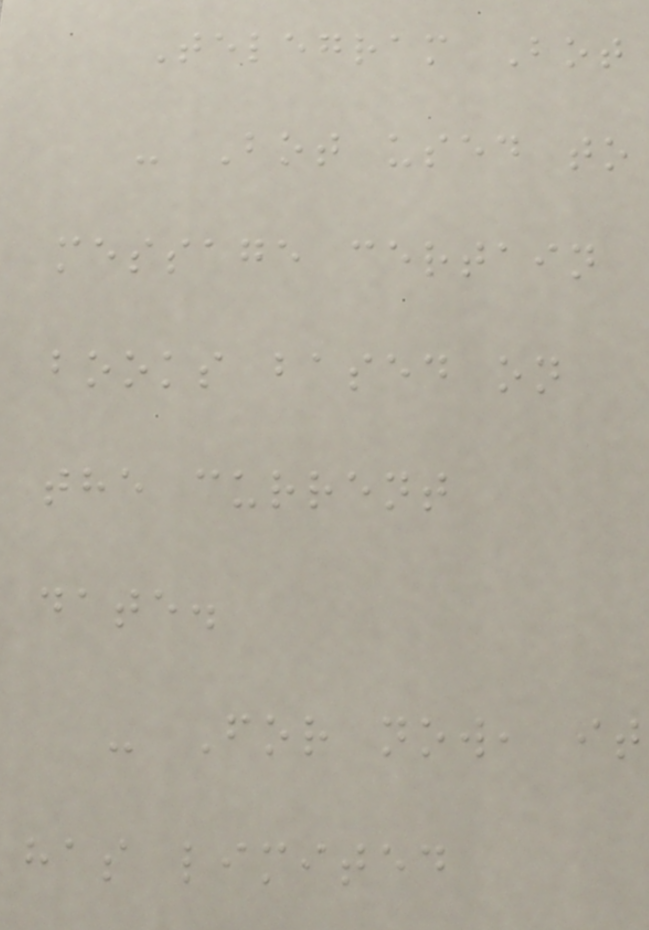Telegram Bot
- Bot used to
message certain
books based on
the current
date.
- For now, it
has limited
